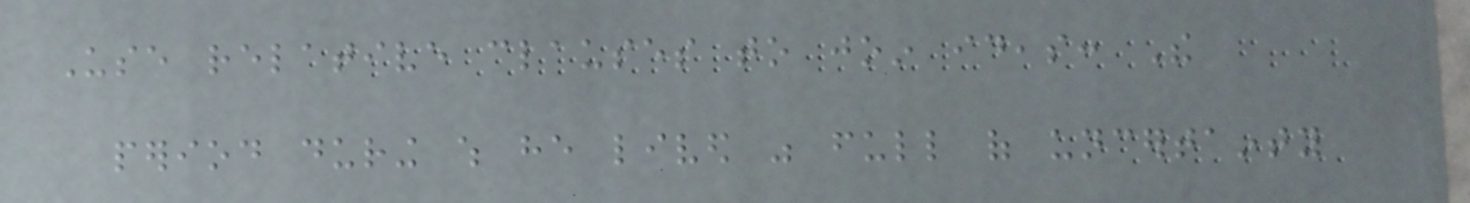Use relative clauses to join ideas: The
period during which he lived was full of uncertainty
